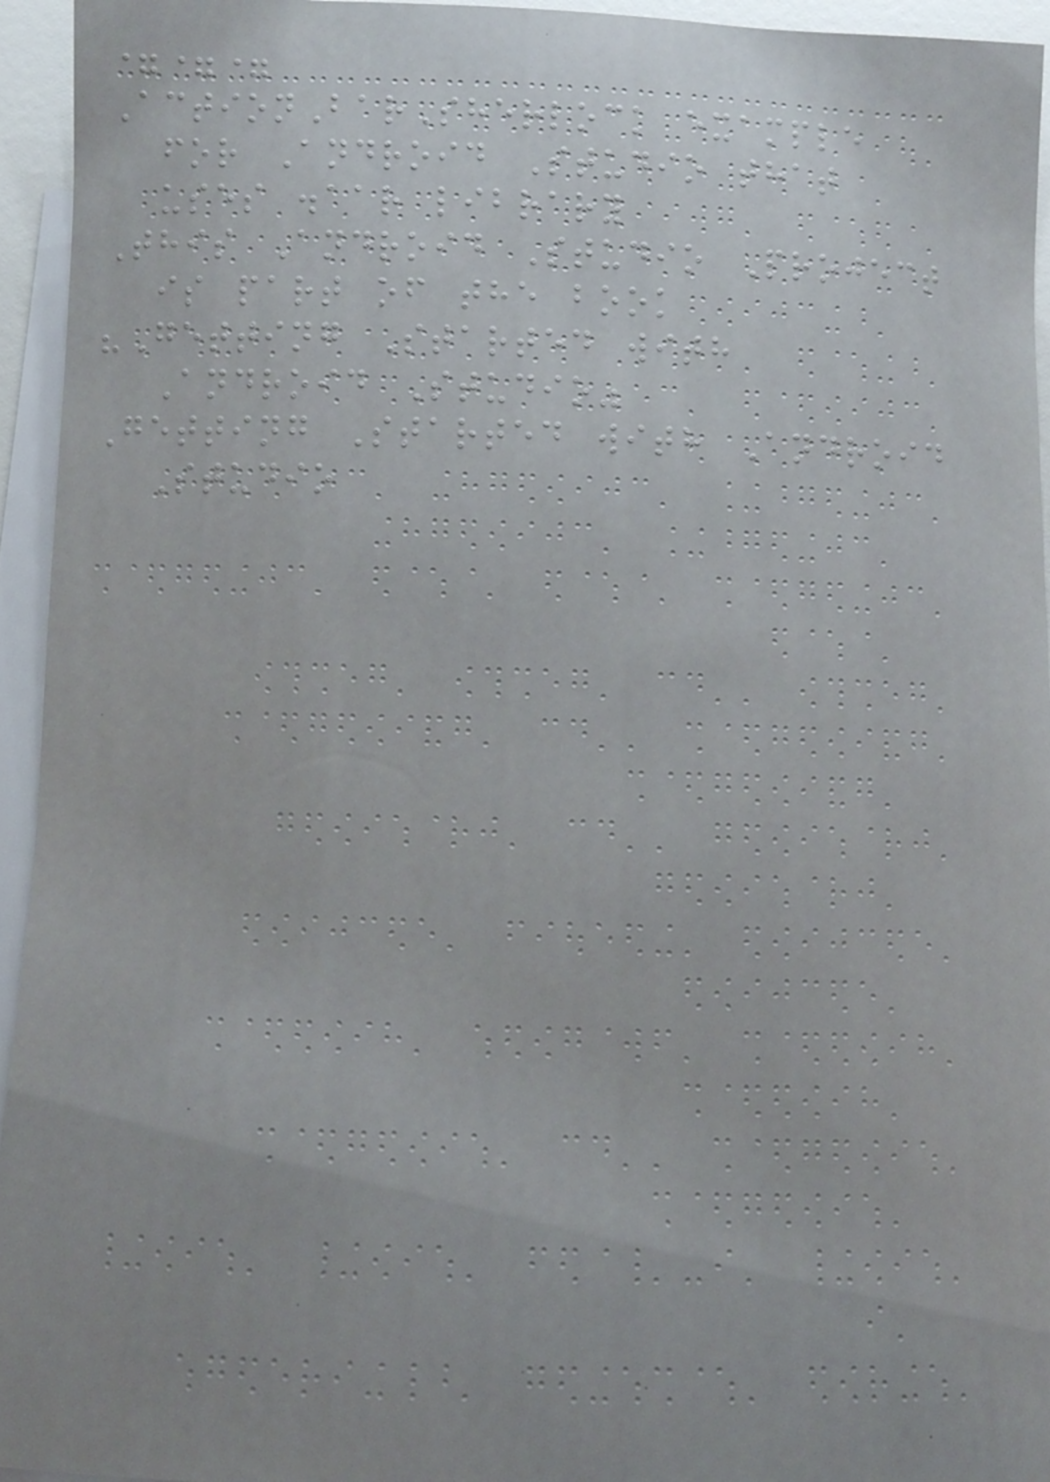===
ActionBarSherlock example
for Android Studio that
uses .aar library
This Android Studio Project
is part of the book
"Getting Started with
Android Studio"
Getting Started with Android
Studio
